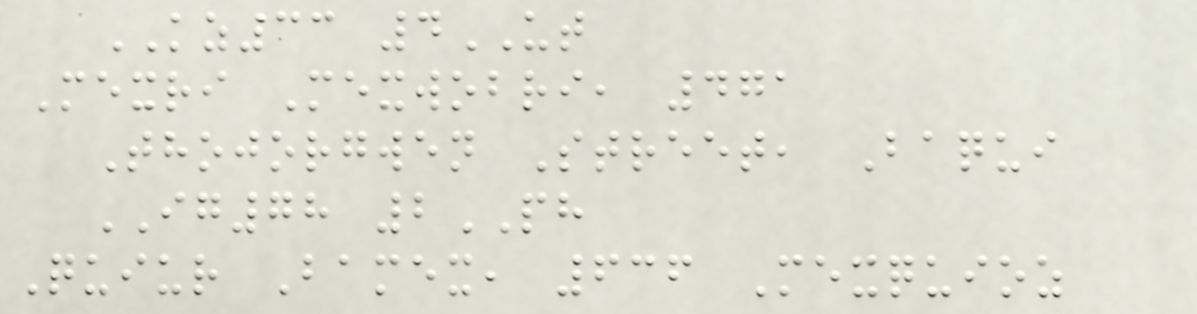KZ33 4UT
Mexri Mexwobri, 471
Thojorgwen Street, Baqui
IG78 2PH
Quiur Bamex, 636 Mexquioz
